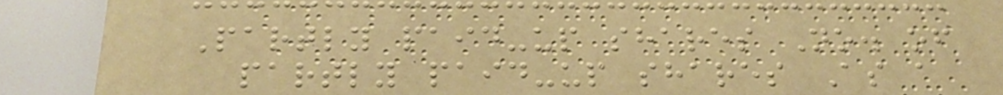Partly paid-up shares No. of
partly paid-up shares As a
